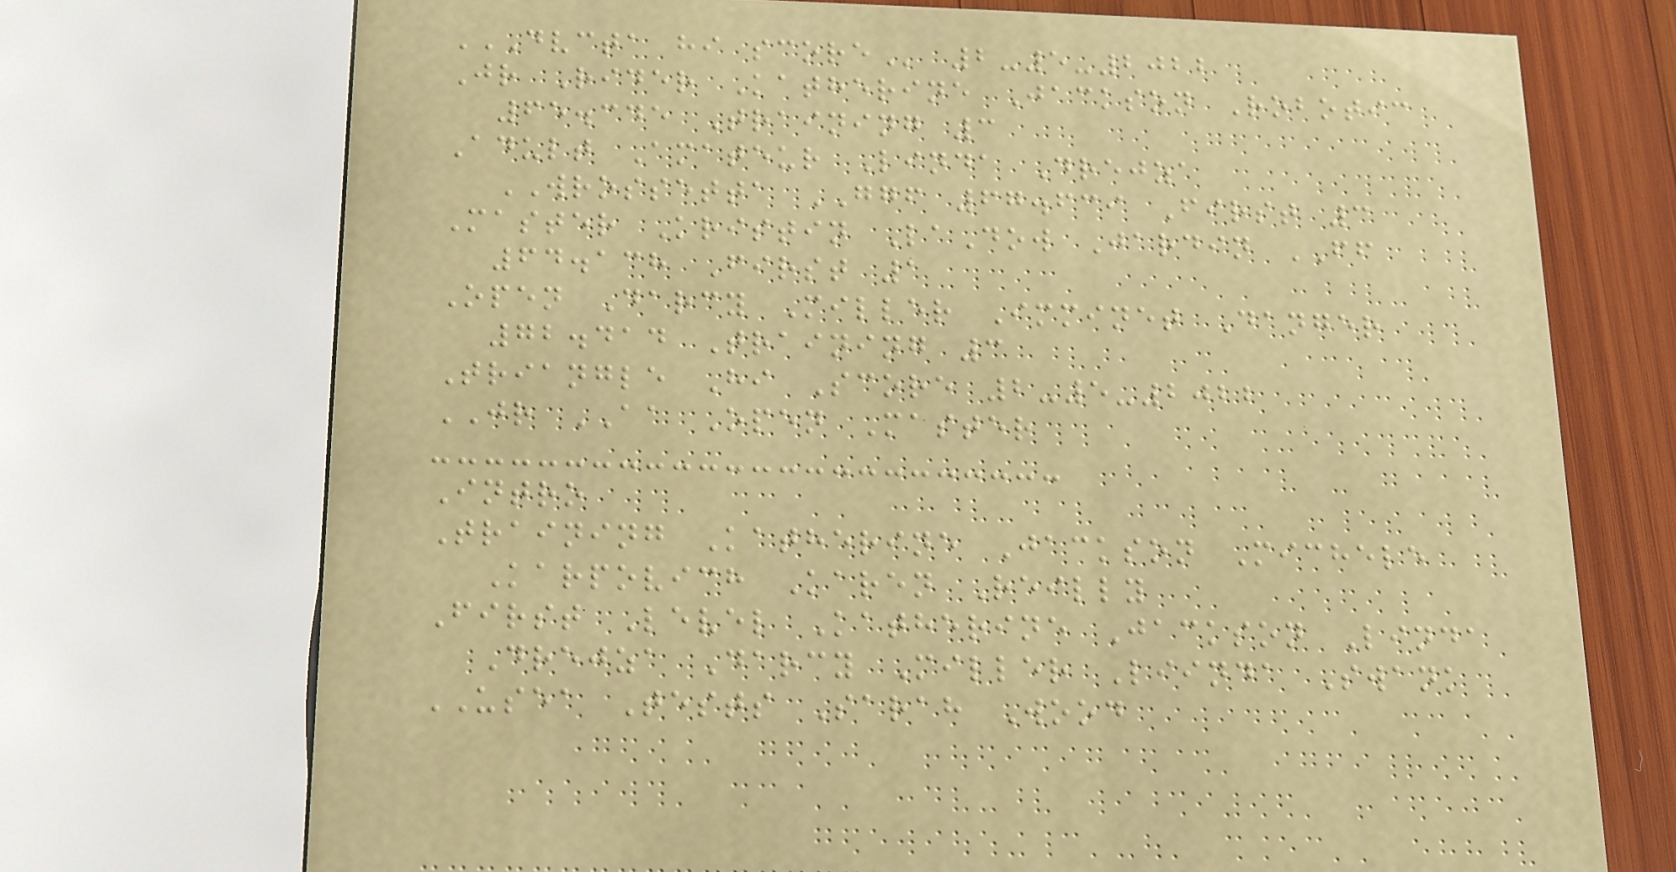DVCTA HI SCORE 2-5-2022
Jr Rider Katherine Jackson Robotic
65.345 Training 3
Adult Amateur Linda Drejza
WROSSETTA GGF 67.639 First 3
Master Kristin LaDow Jardin FF
64.138 First 1
Open Darcy Miller Imminet Danger
72.414 Training 3
Triangle Hi Score 2-5-2022
JR AA Open Master
Intro
Training Katherine Jackson Michele
Karpovich Karen Reilly
First Level Katherine Jackson Linda
Drejza Darcy Miller Liinda Swank
USEA Tests Sarah Wood
